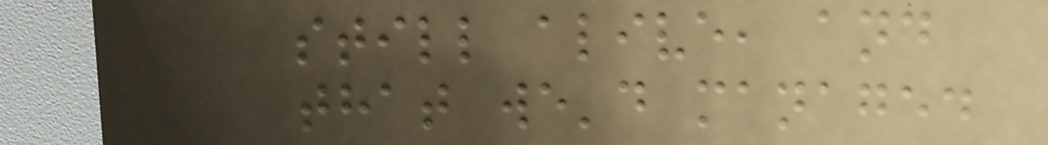still alive, and
that we'd managed
